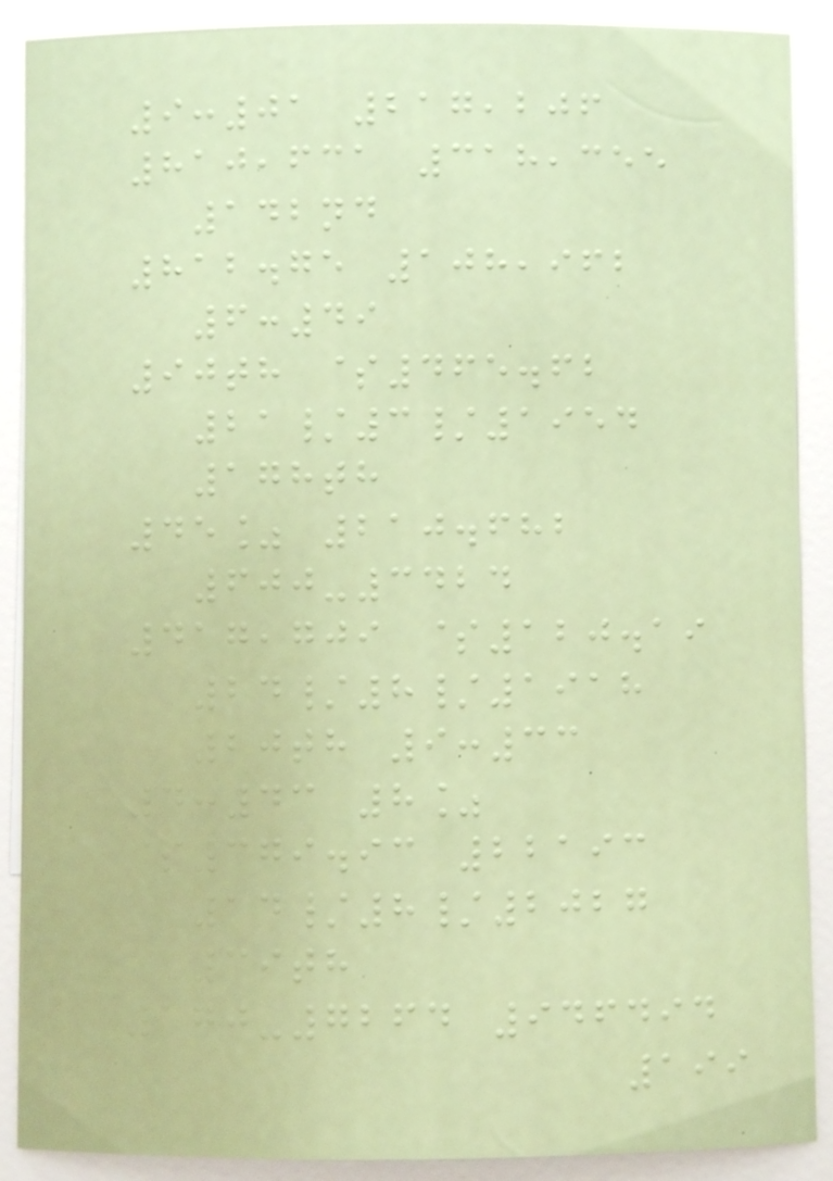9:01 217,206
810,631 318,355
142nd
812.75 108,962
6:49
90th $465.62
21/3/1954
178th
45% 210.682
600-3424
417,709 $120.19
24/8/1918
20th 9:33
4:43 8%
$379.93 22193
14/8/2027
39th
170-7264 946494
199
